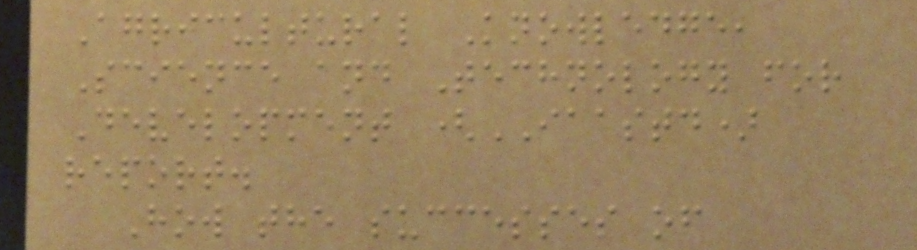Agricultural Knowledge,
Science and Technology for
Development (IAASTD)
report.
How the successes of
